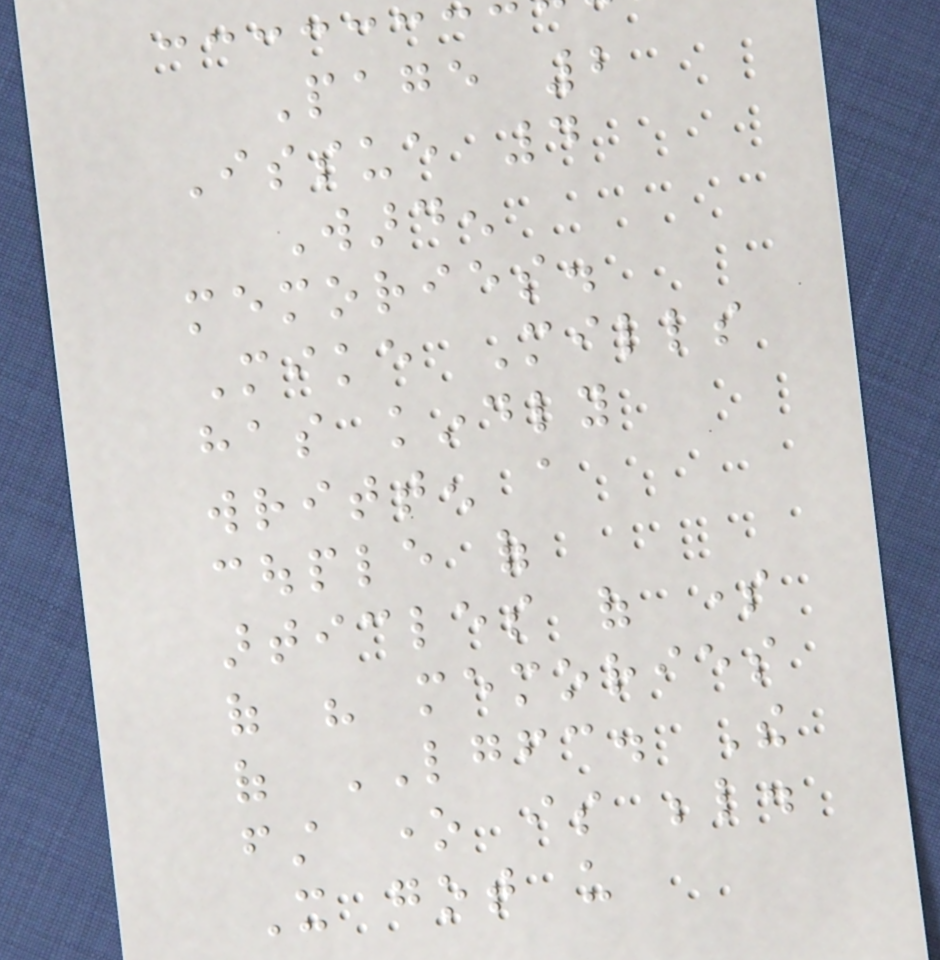Page 2
Issue 4
Warden
memories.
Mike Mills
has kindly
written a
couple of
articles of some
of his memories
of LGFC. The
first one is below.
It got us
